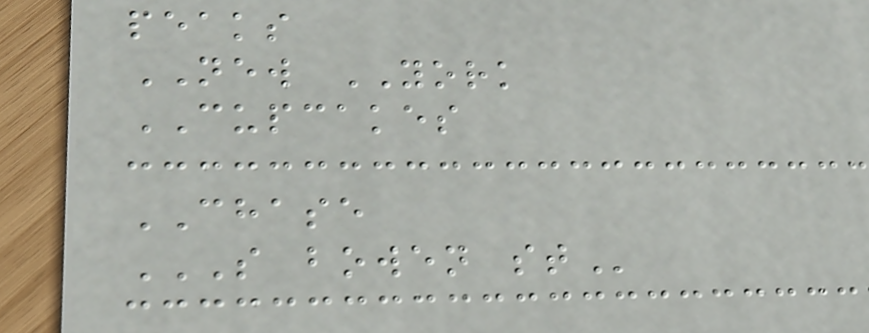peaks
NEW YORK
CUPCAKES
CHASE
S BOWEN ST
